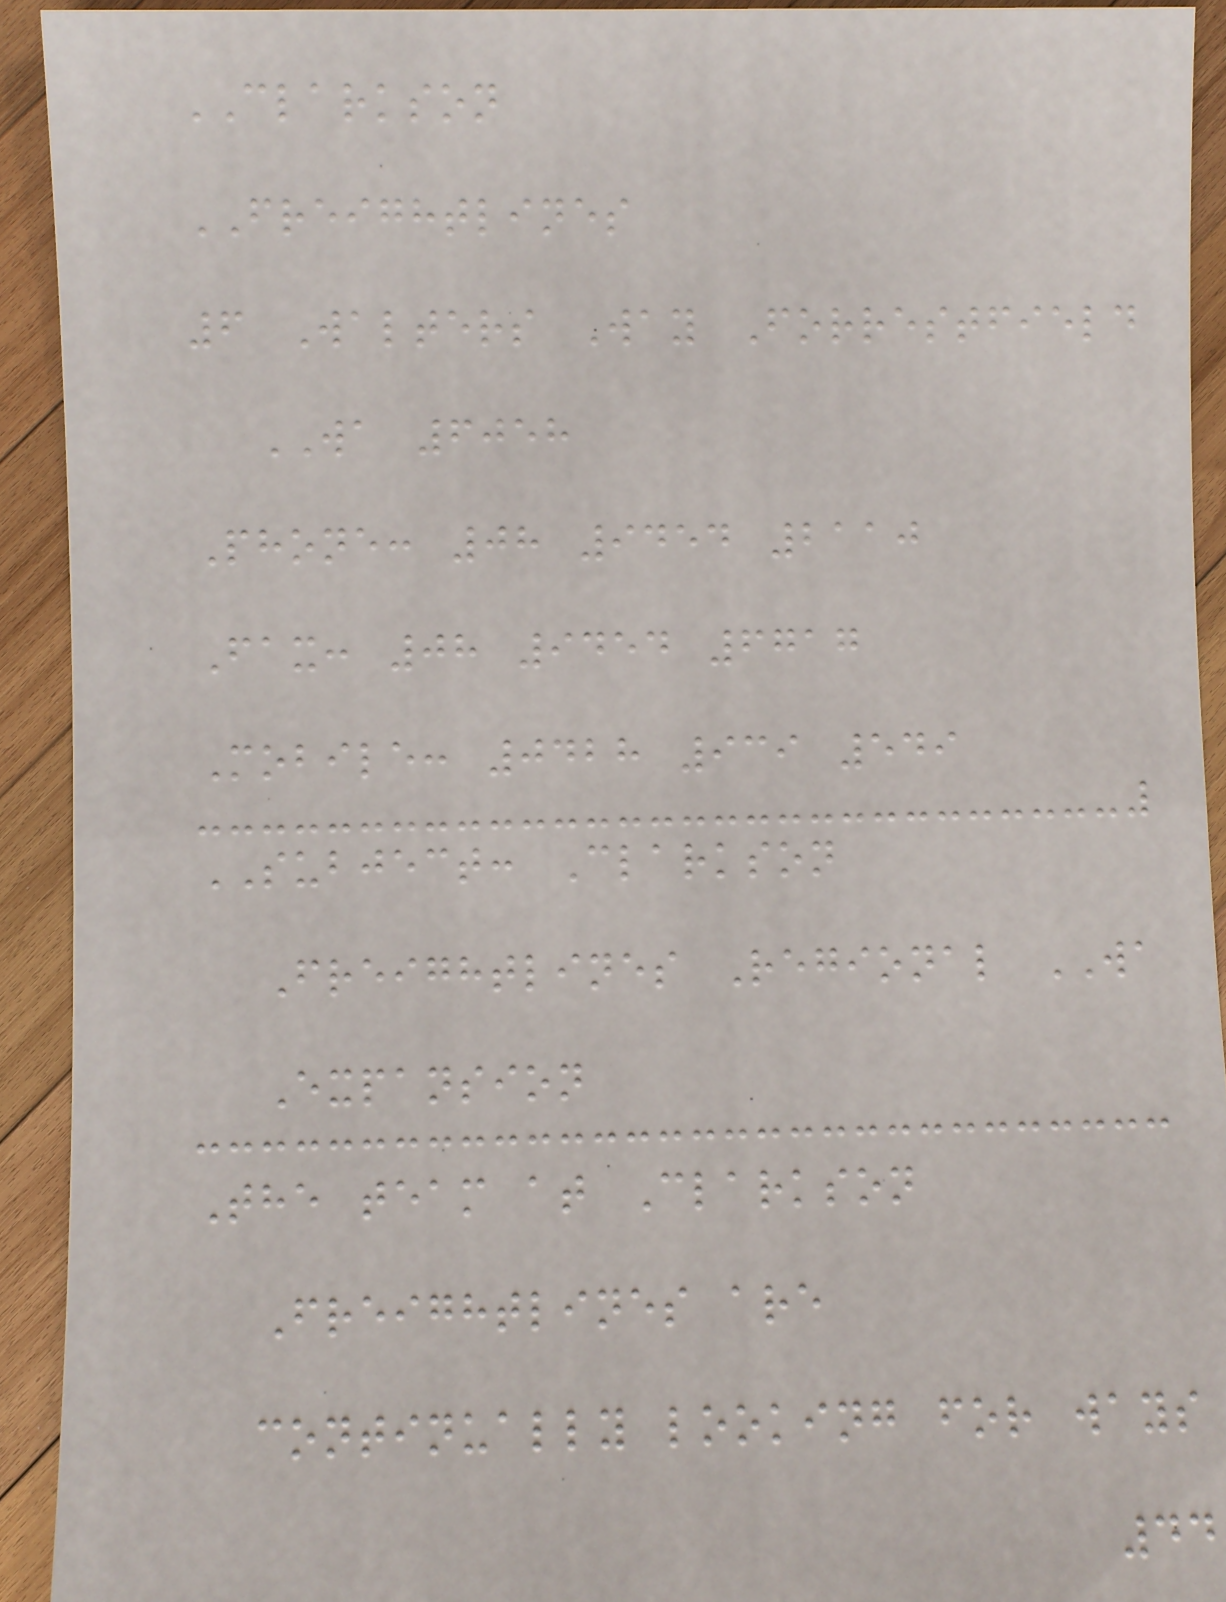CLARKSON
FREIGHTLINES
6 Walters Way Forrestfield
WA 6058
Phone: 08 9454 2110
Fax: 08 9454 6717
Mobile: 0428 939 549
SUBJECT: Clarkson
Freightlines Regional WA
Expansion
The team at Clarkson
Freightlines are
continually looking for ways
44
